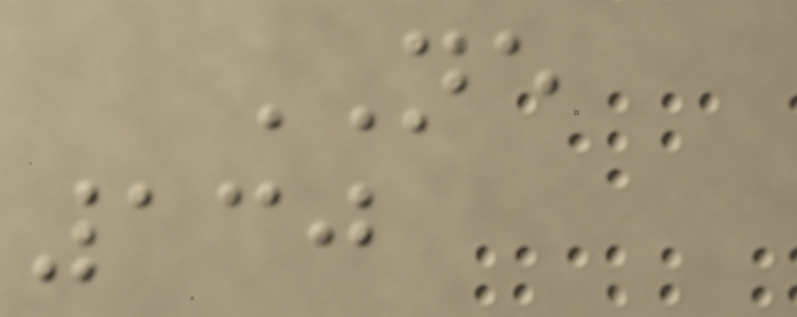NE
130
